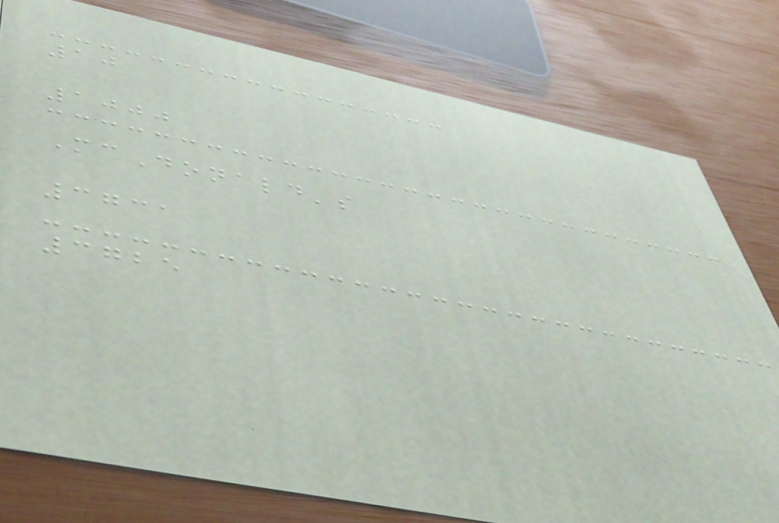10
1000
McDonald's
3731
3725
